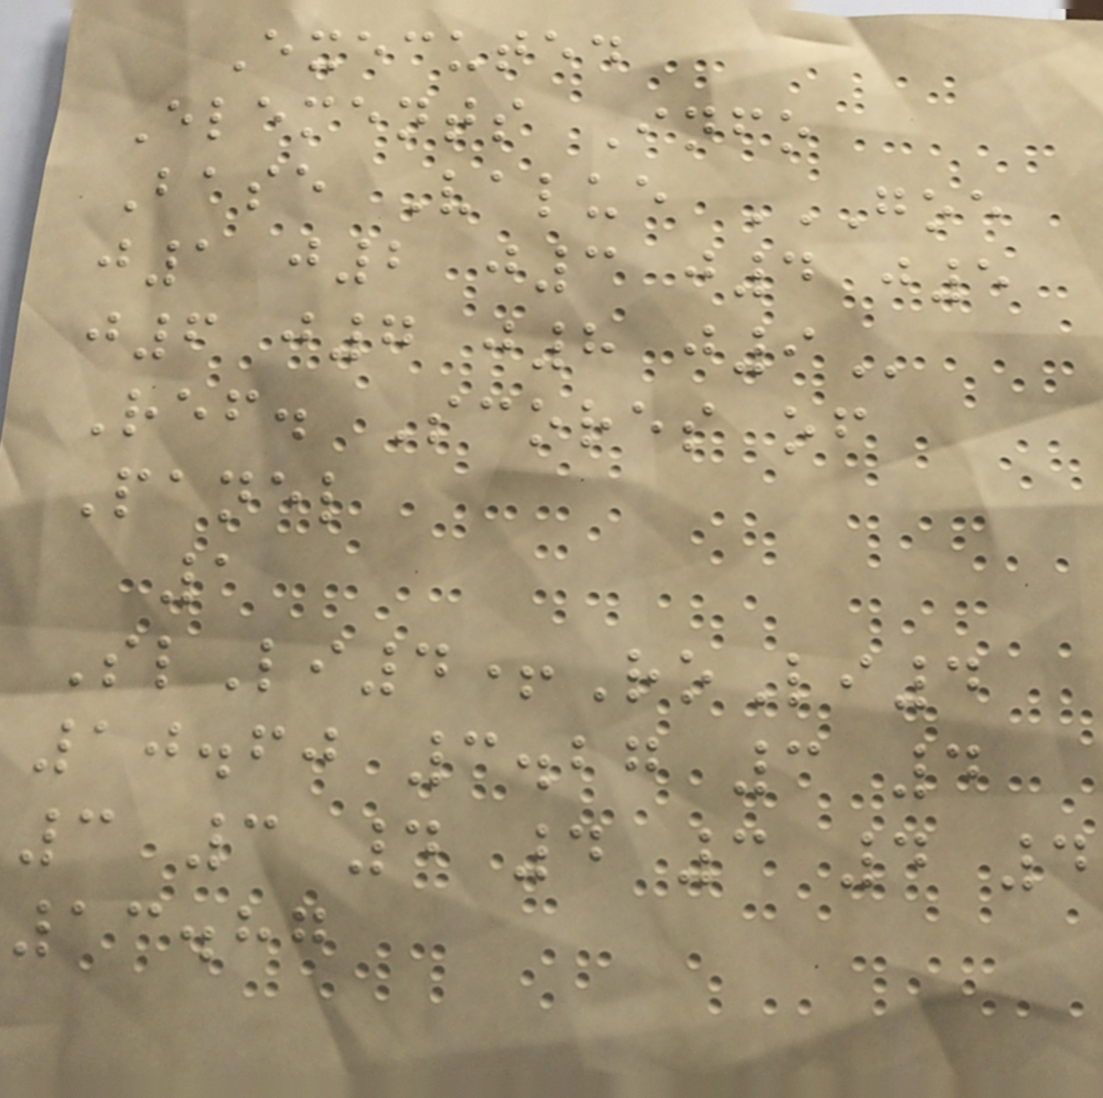Executed
Elements Info
Base Value GOE
J1 J2 J3 J4 J5
J6 J7 J8 J9
Ref. Scores of
Panel
1
SlLi4+RoLi4
10.60 3.27 3 4
3 3 4 4 3 4 4
13.87
